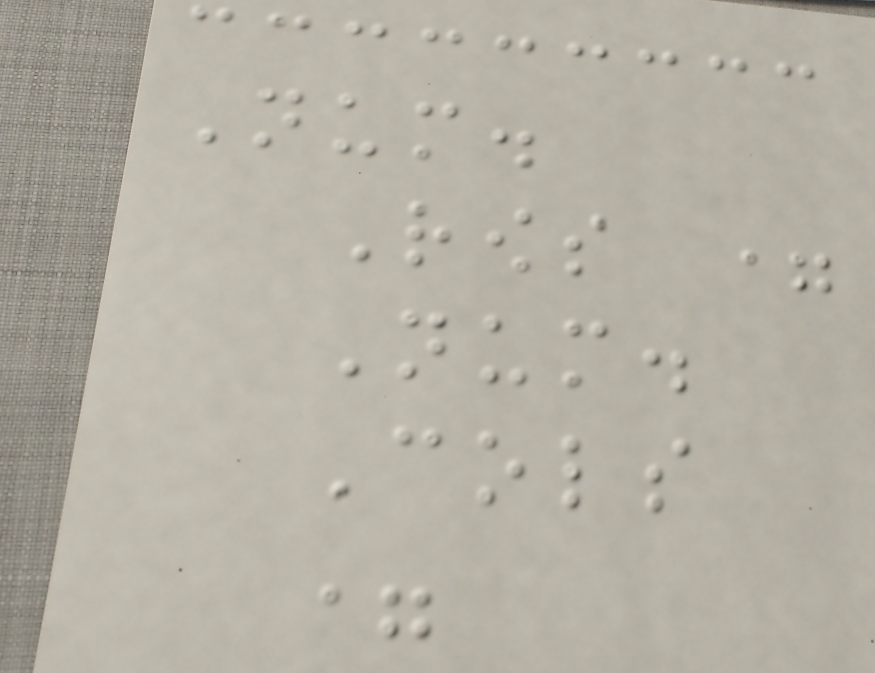Num.
Rows =
Num.
Cols
=
